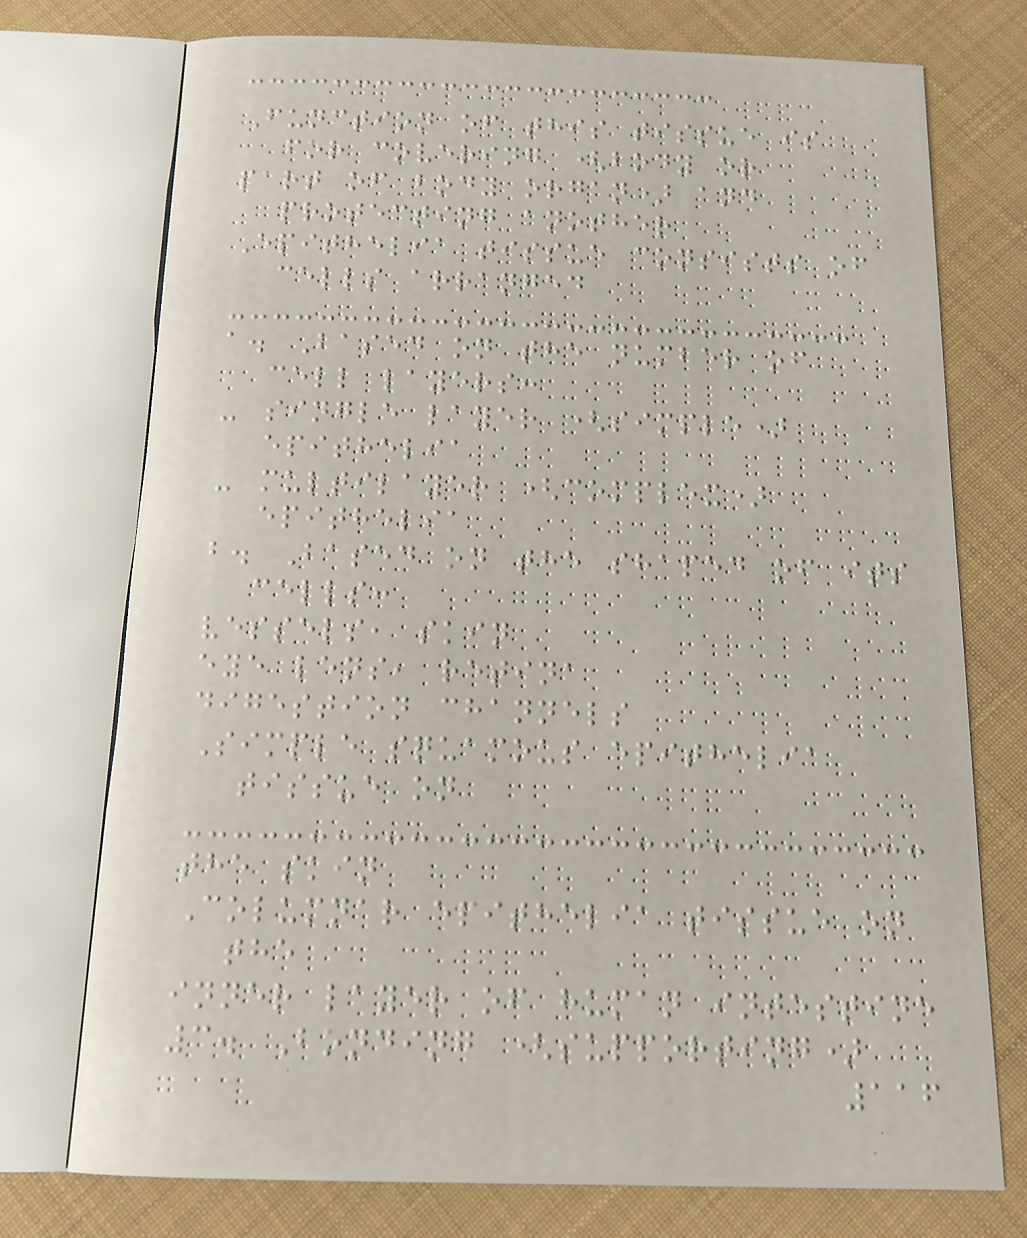Function of this tissue is
for covering (body or
part of body organ) and
protecting another
Epithelia tissue consists of
cells arranged
a. Based on the number of
cell layers:
- single layer (simple)
epithelia
- multilayer (complex)
epithelia
b. Based on the shaped of its
cells:
vessels, skin
eye lens, retina
digestion channels
Simple squamous epithelia
tissue on
the skin
Columnar epithelia tissue on
the
inner layer of human intestine
3. Bonding (supporting)
116
